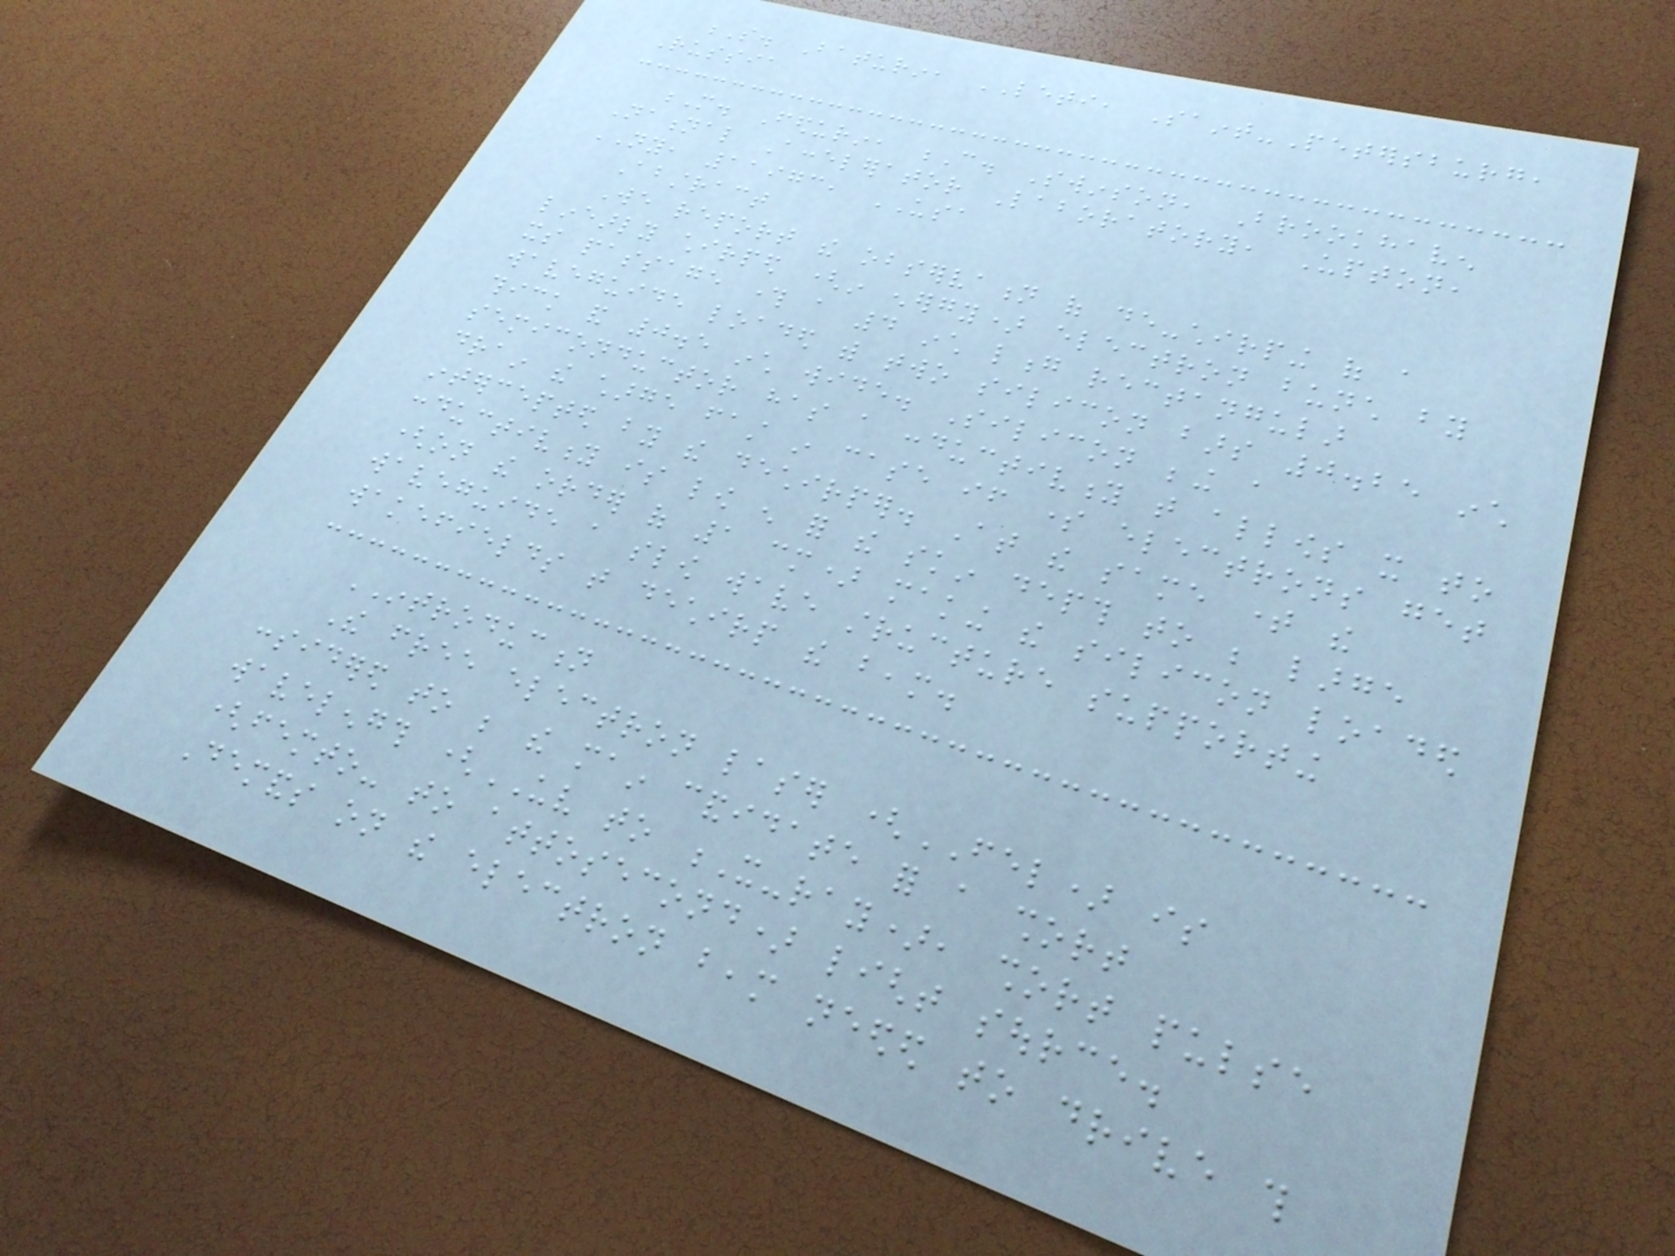S. Baturin, LETI, Saint-Petersburg,
Russia
M. Fedurin, C. Swinson, Brookhaven
National Accelerator Laboratory, Upton,
NY, 11973, USA
Abstract
We report the observation of de-chirping of a
linearly chirped (in energy) electron bunch by
its passage through a 4 inch long rectangular
waveguide loaded with two silicon bars 0.25 inch
thick and 0.5 inch wide. Silicon being a
semiconductor has a conductivity that allows it to
drain the charge fast in case if some electrons get
intercepted by the dechirper. At the same time the
conductivity is low enough for the skin depth to be large
(on the order of 1 cm) making the silicon loaded
waveguide a slow wave structure supporting
wakefields that dechirp the beam.
INTRODUCTION
The free electron laser (FEL) is
considered to be the main candidate for a short
wavelength (UV to X-ray), short pulse
(femto- to attosecond) light source.
Demands on the electron beam needed to drive this
